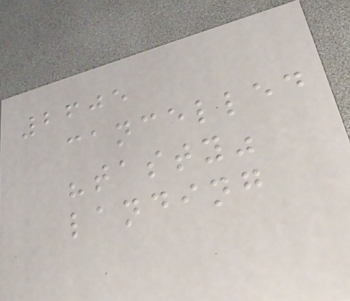2605
cancelled
"tasty"
landing
